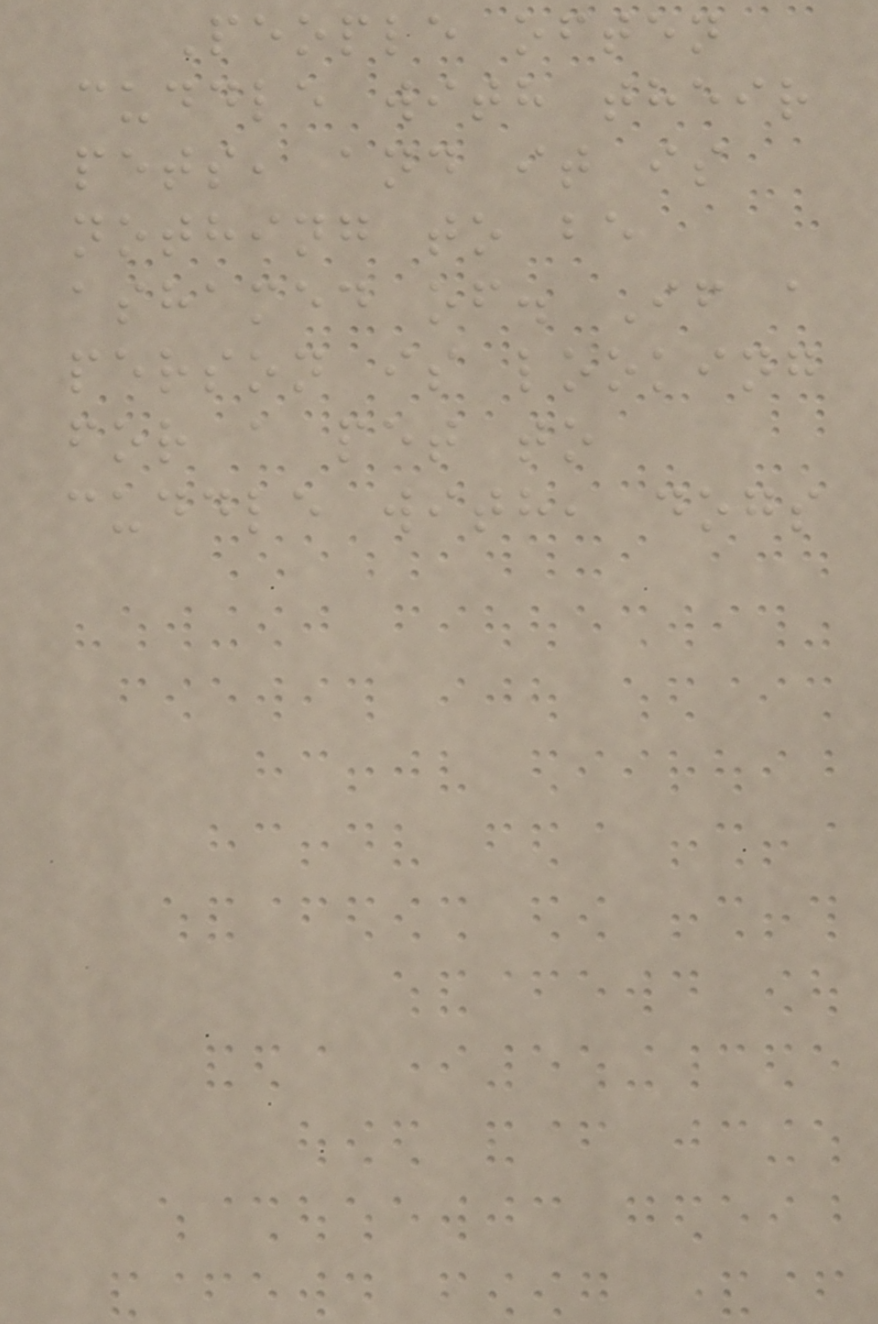People often
cuddle with their
pets, and it is
nothing to be
ashamed of. If a
person is looking
for a pet to
cuddle with, dogs
